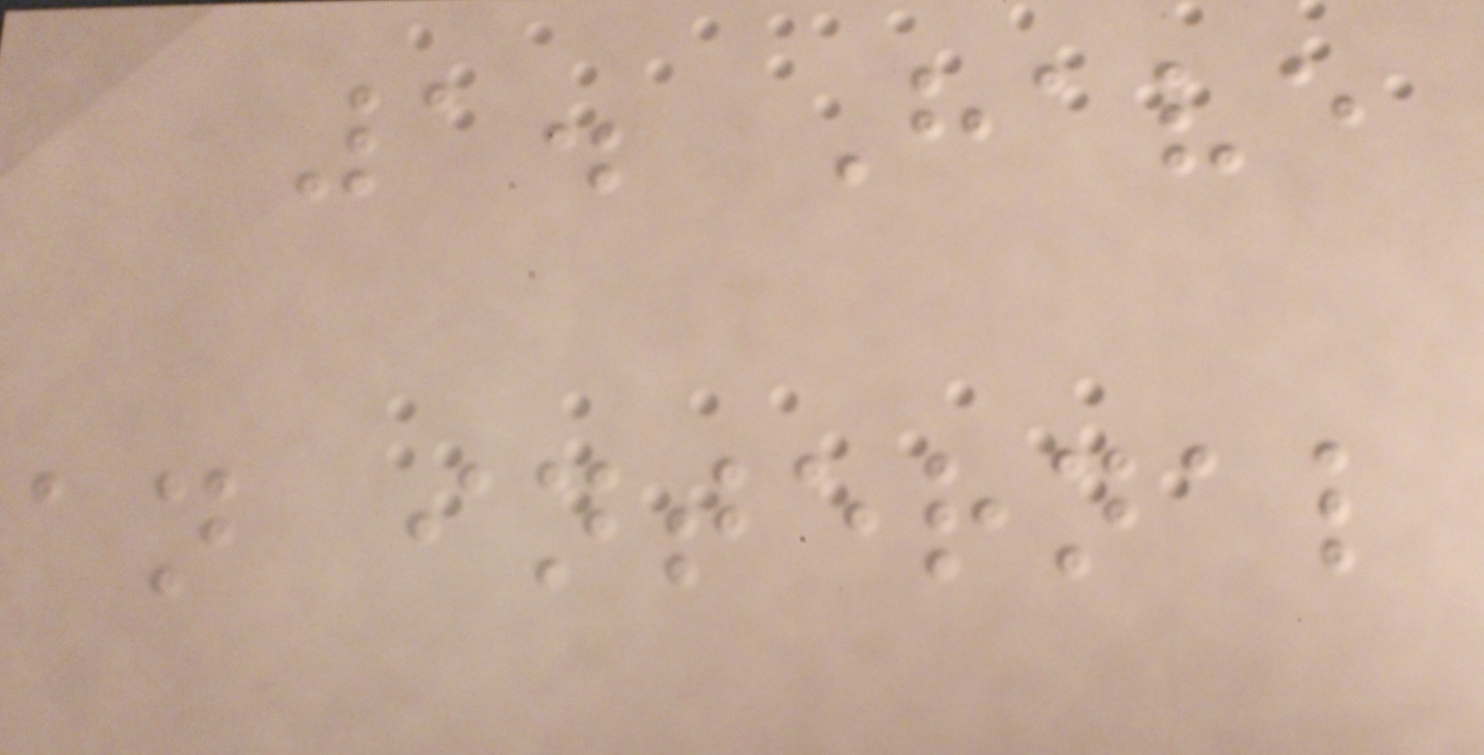1. Have
an internal
